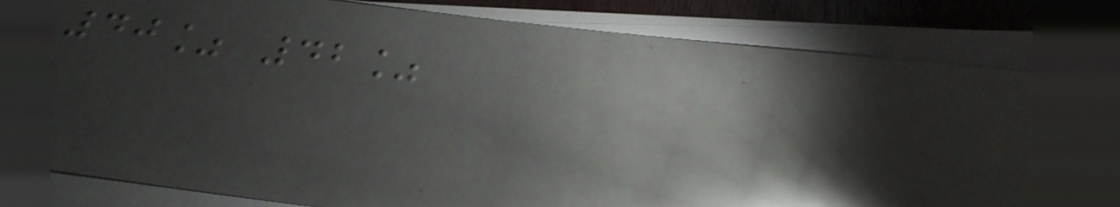40% 42%
